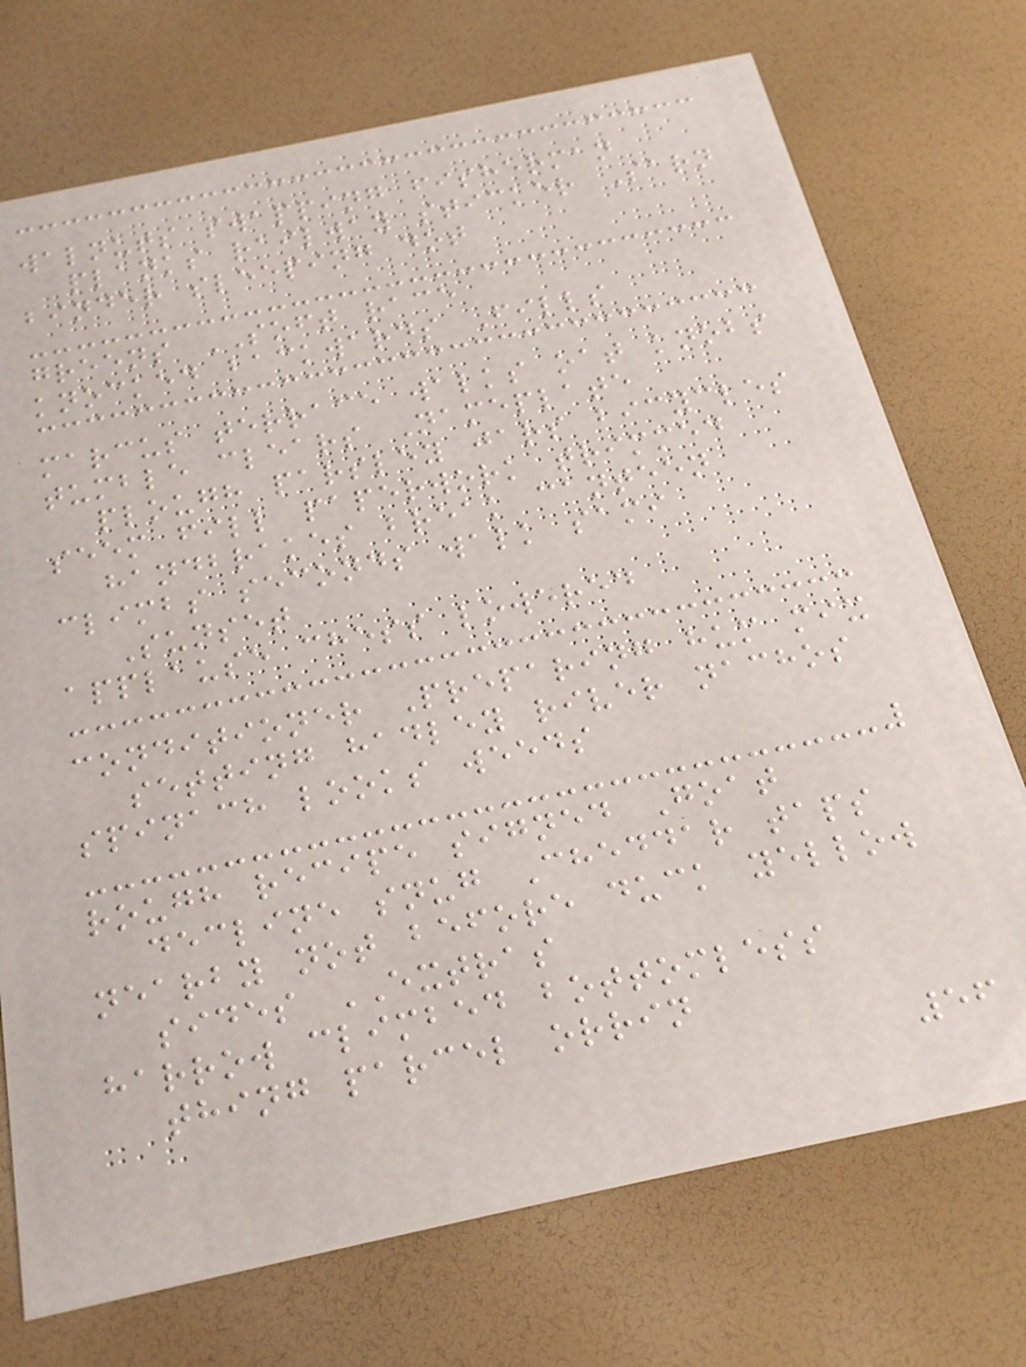walnuts swapping fisherman
planks railway sticker Sarn
binder sleeping dot
greens SOFT race
knocked backwards Fills
marcus terrace walks oat knobs
tumble clears Nameplate
plough parsley jars bicycles
seem fill paperwork trimmed
handbrakes break canteen
climbs seconds walk sami
Sunset
applause chess lowered
conditioner Preparing hum mix
setting hadley river nachos
spinach looks weeds
rough recipe signed Goat
decline snug Cheddar taps
nearby not before duck yellow
sides EXTRAS
harrow climbed bottomless
thing parcel orrin
56
